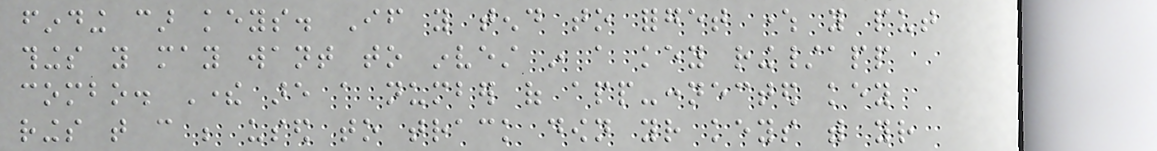finding car keys. If you tend to forget where you put
things you may want to invest in a key ring/app
combo. There are a number of app-connected key
rings that can be used to track down your keys with your
